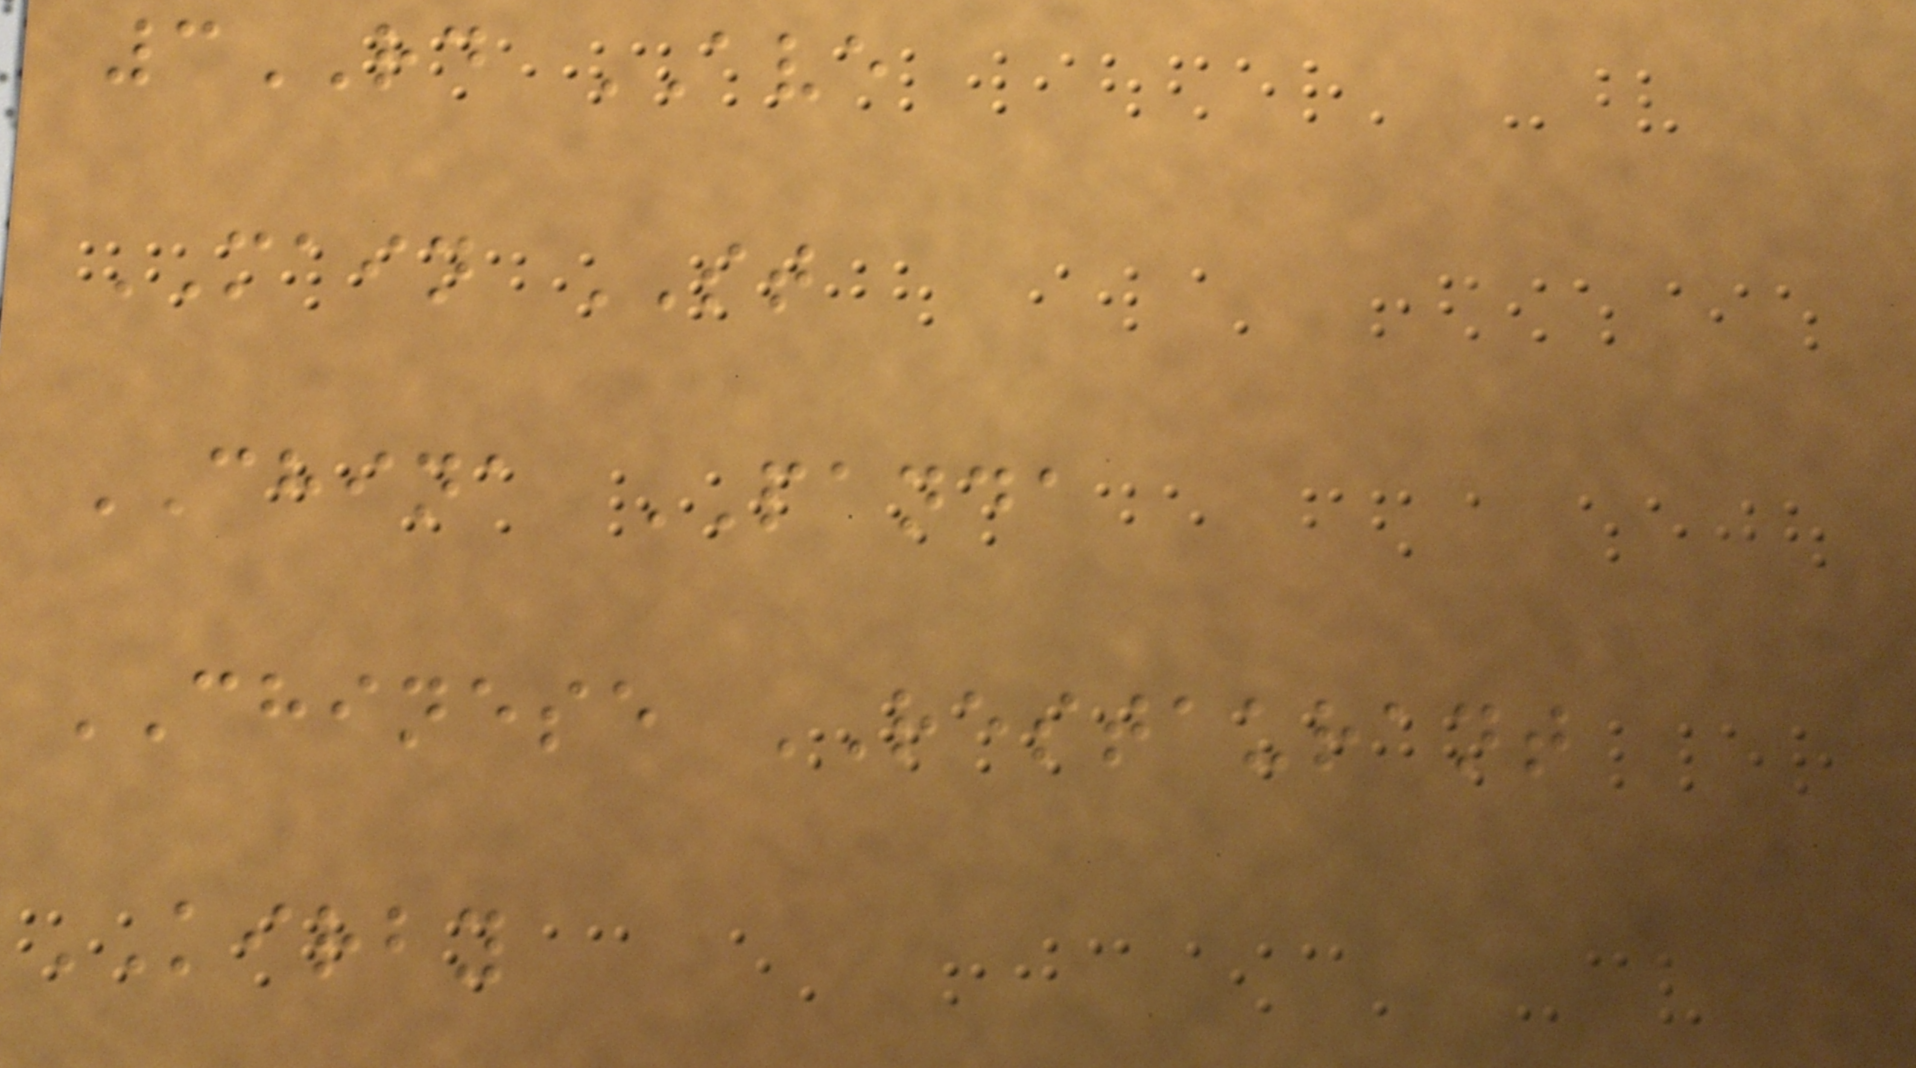3RD AVE
MAIN ST
CHINA PANDA
CHINESE RESTAURANT
KIRBY
